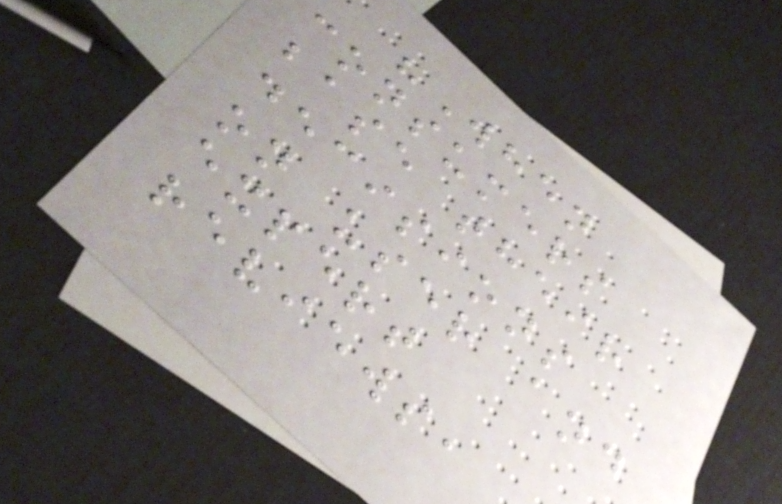"When
consumers
base their
decisions
on user and
expert
reviews,
